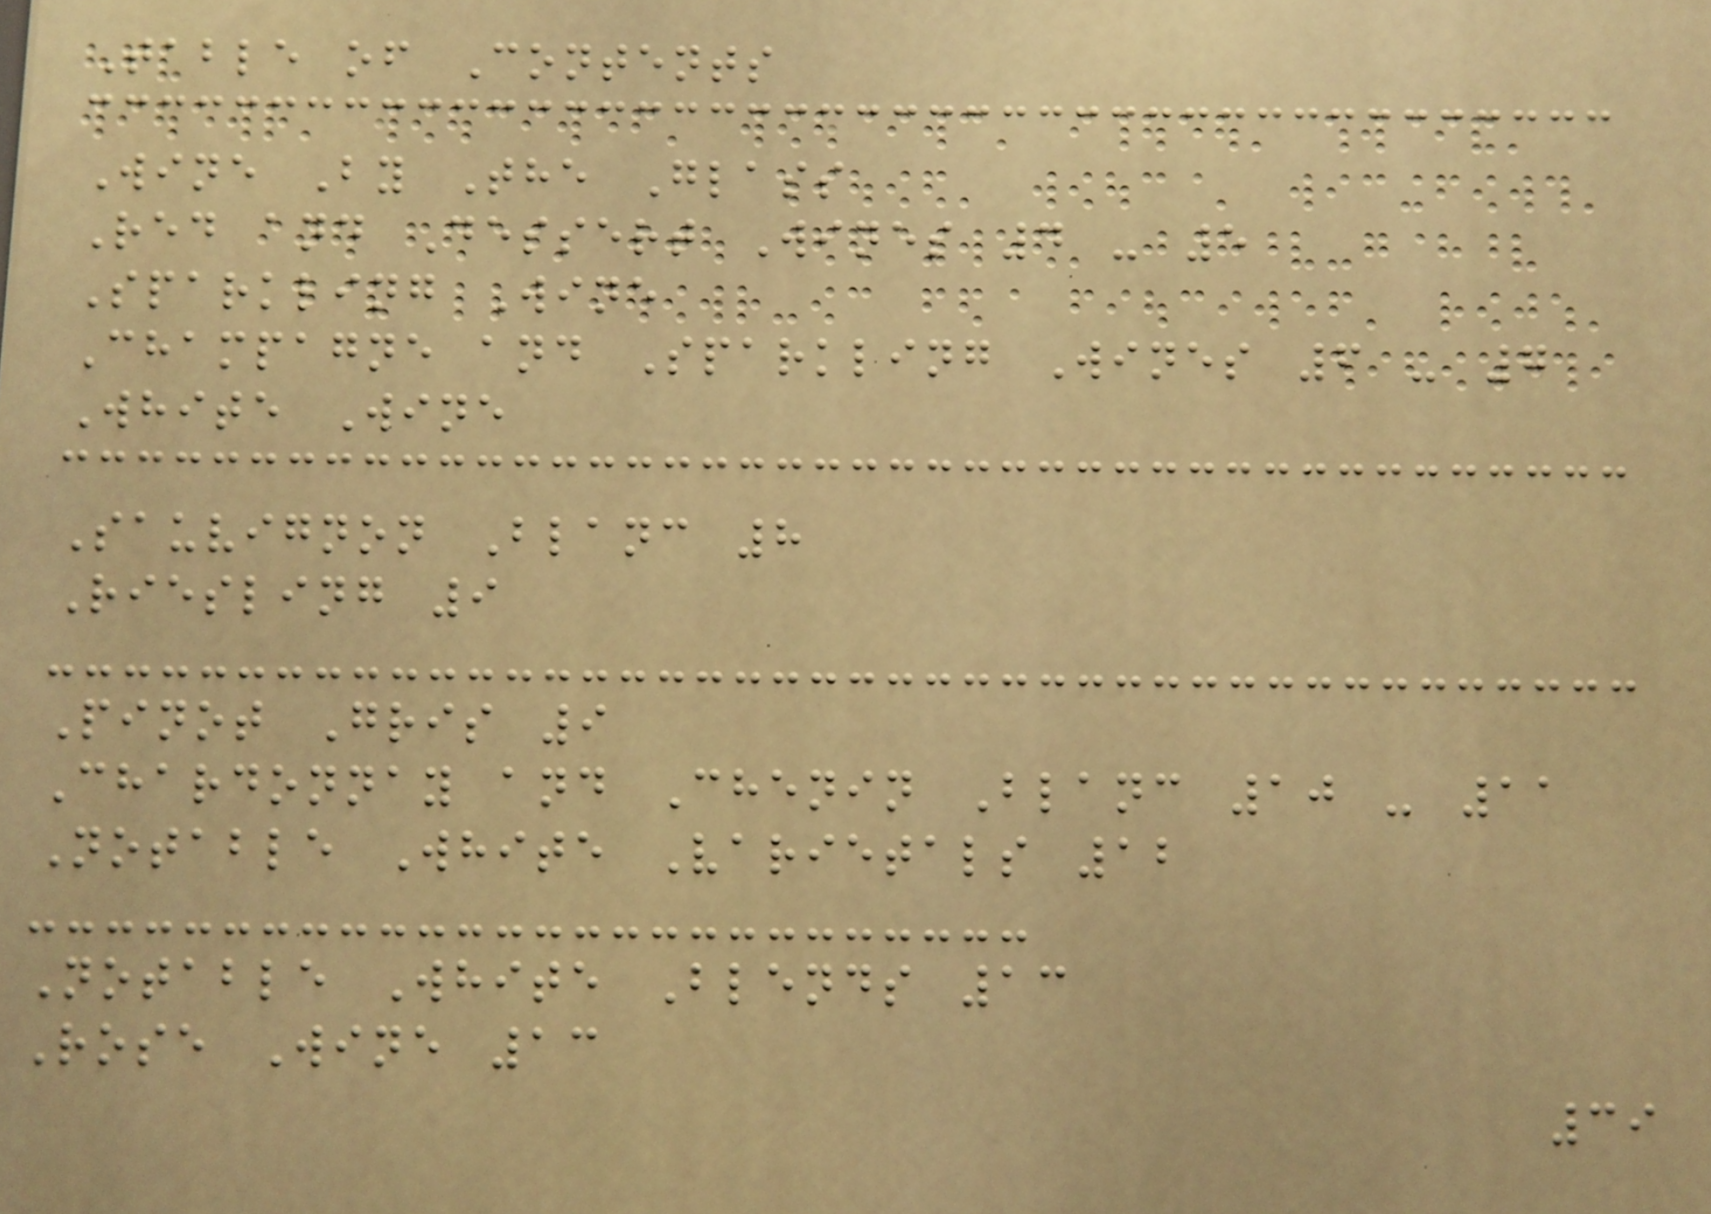Table of Contents
Wine By The Glass
Red and Dessert Wines 4 - 5
Sparkling Wine
Champagne and Sparkling Wines 6 - 7
White Wine
Sauvignon Blanc 8
Riesling 9
Pinot Gris 9
Chardonnay and Chenin Blanc 10 - 11
Notable White Varietals 12
Notable White Blends 13
Rose Wine 13
39
